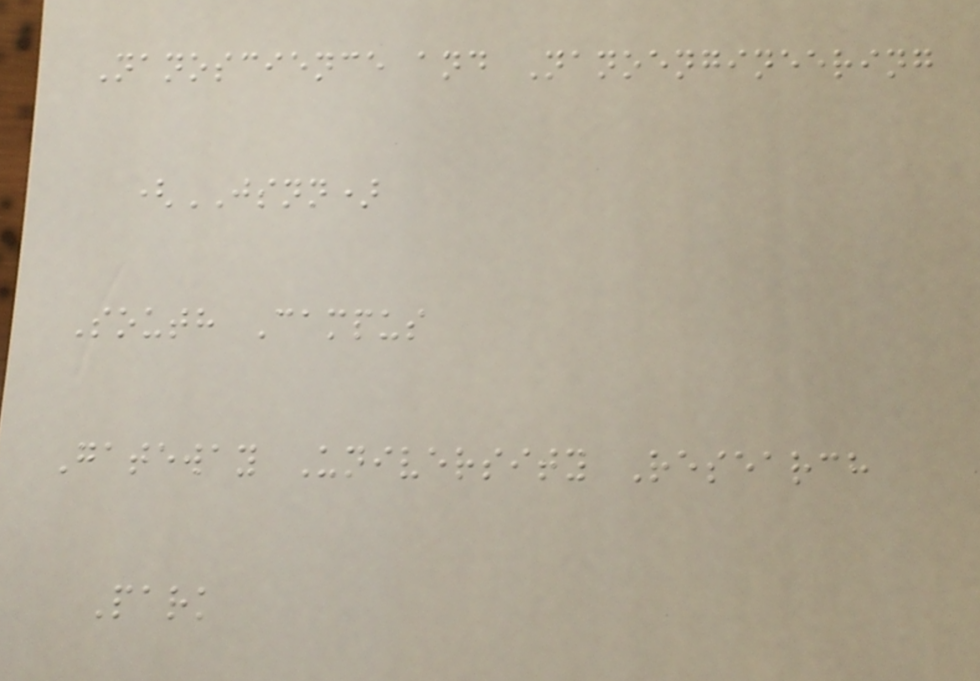Nanoscience and Nanoengineering
(JSNN)
South Campus
Gateway University Research
Park
